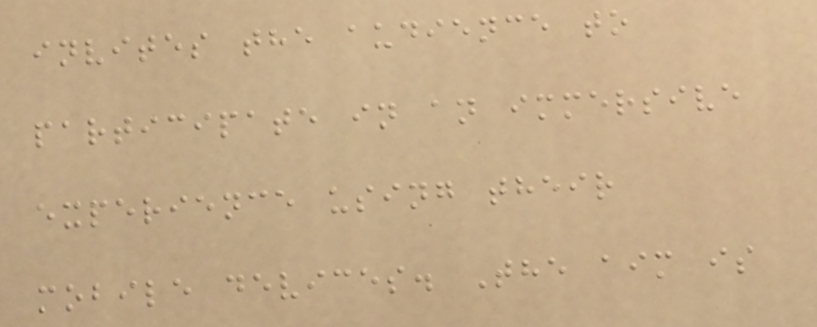invites the audience to
participate in an immersive
experience using their
mobile devices. The aim is
